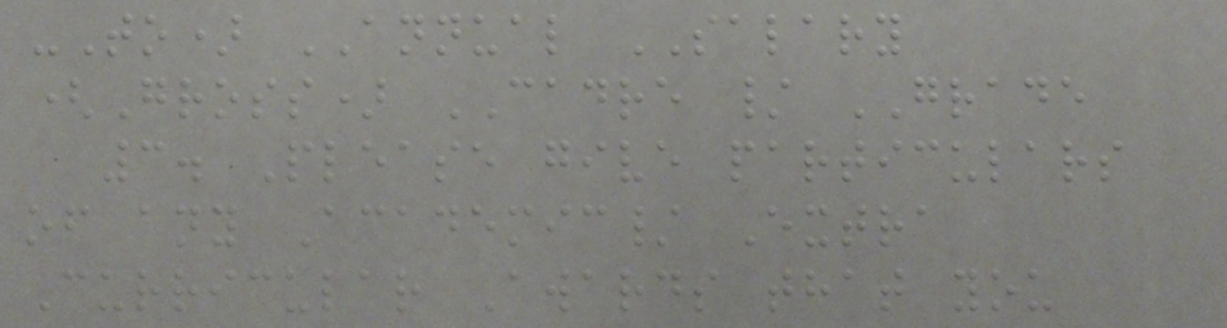-To) ANNUAL SALARY
(Gross) CADRE / GRADE
3. Please give particulars
of any Academic/ Extra
Curricular Awards that you
